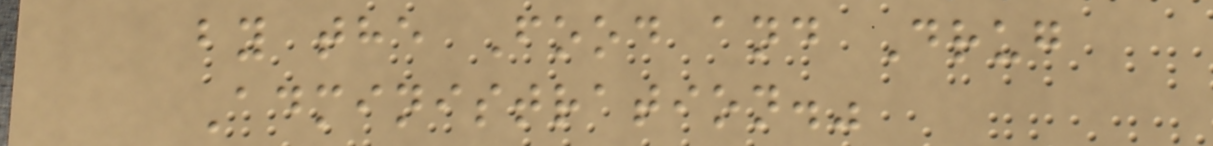by the Food and Drug
Administration."
